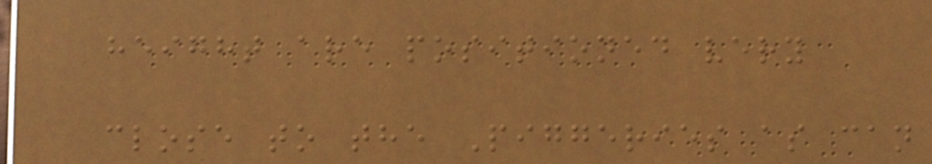height are positioned very
close to the Piggeries as can
